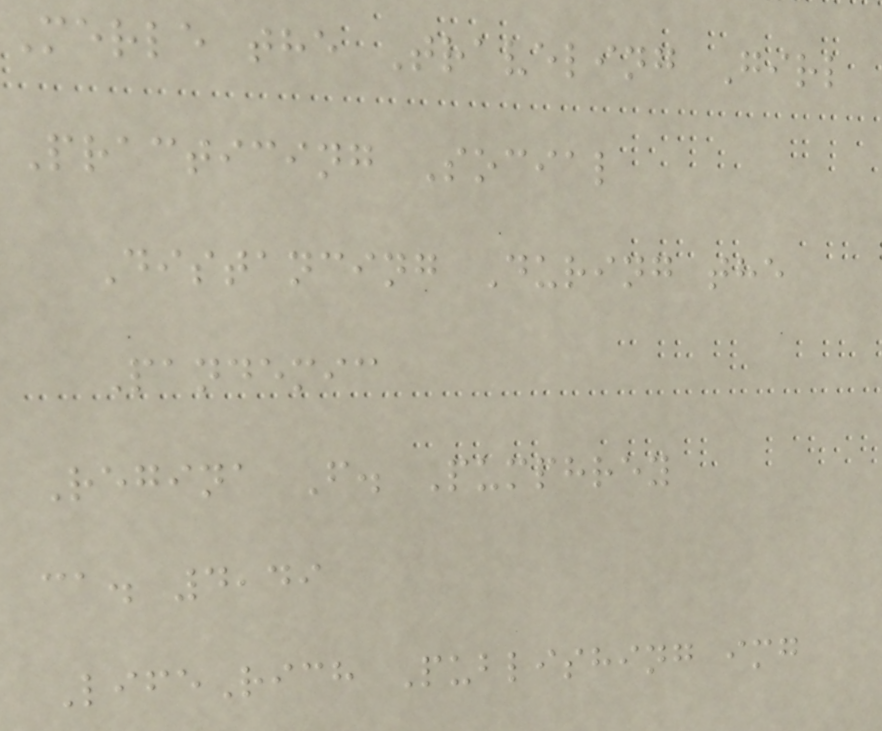Merle the Traveling Girl
Practicing Social
Distancing During the
Pandemic
Regina F. Pumphrey
ca. 4,49
LifeRich Publishing img
